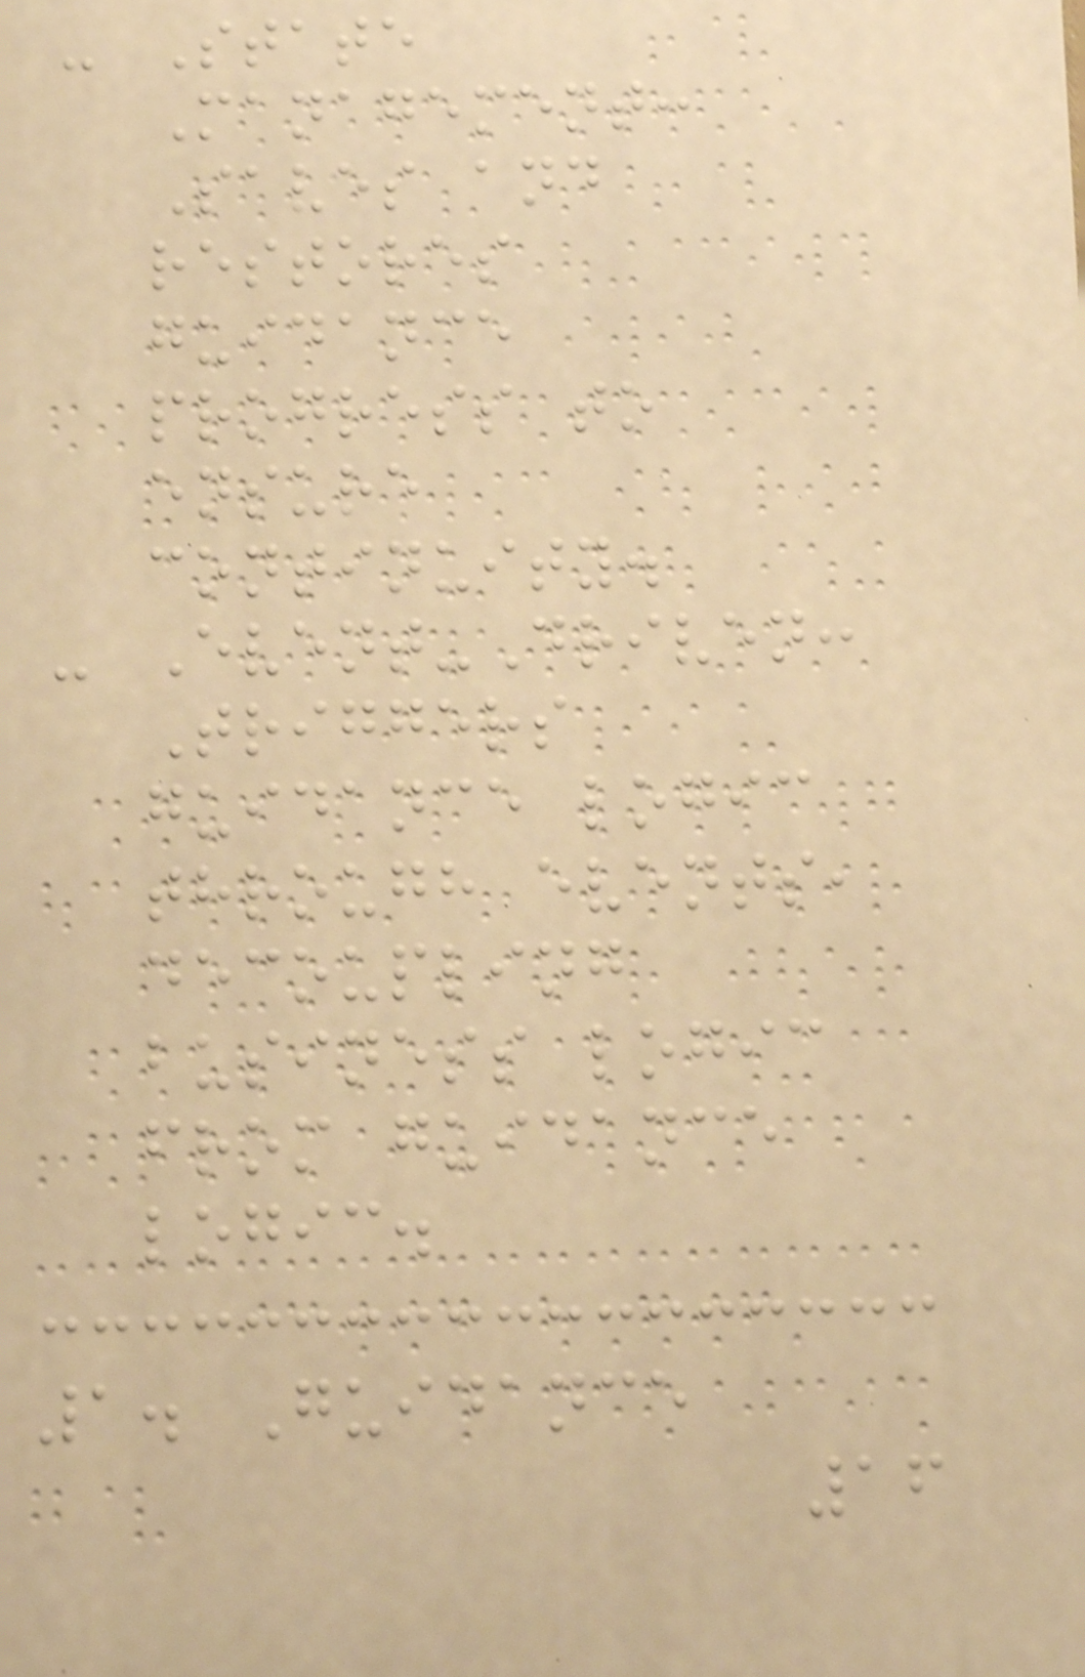- State
Management:
Saves and
restores
guidance
progress to
ensure
continuity.
- Event-Driven:
Triggers
guidance logic
through events,
decoupling
business logic
from guidance
logic.
1. Guidance
16
